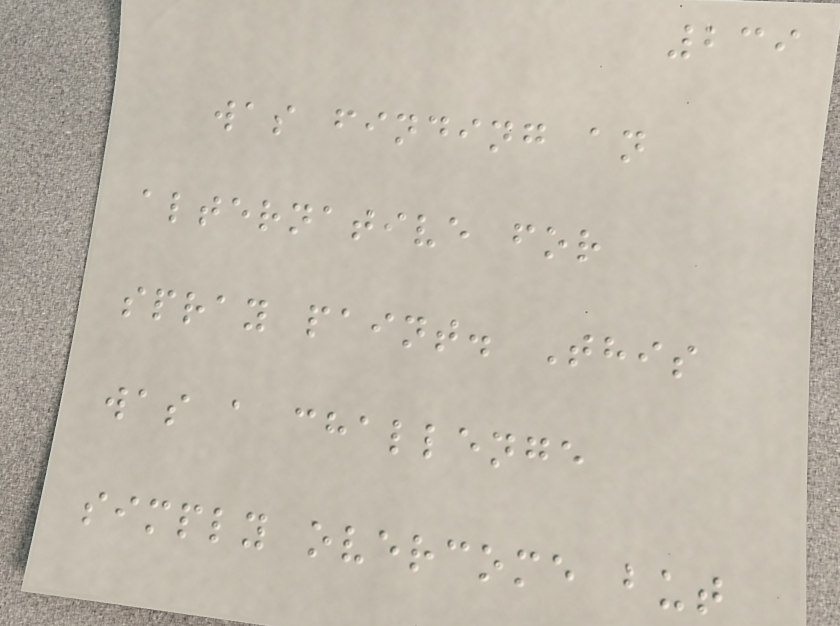239
was finding an
alternative for
spray paint. This
was a challenge
simply overcome but
